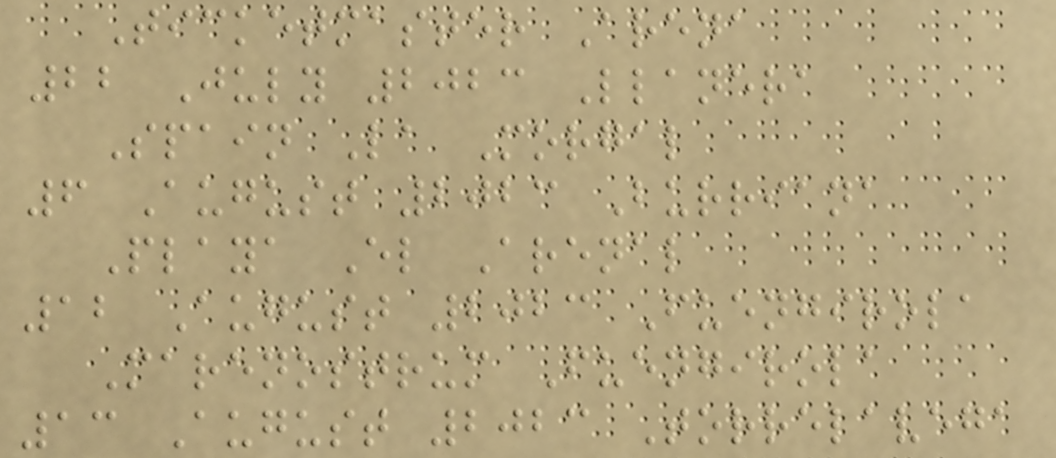Ticketmaster Arena
22 July 2023 Llanera
Spain La Morgal
6 August 2023 Burriana
Playa El Arenal
12 August 2023 Fuengirola
Marenostrum Fuengirola
13 August 2023 Torrelavega
